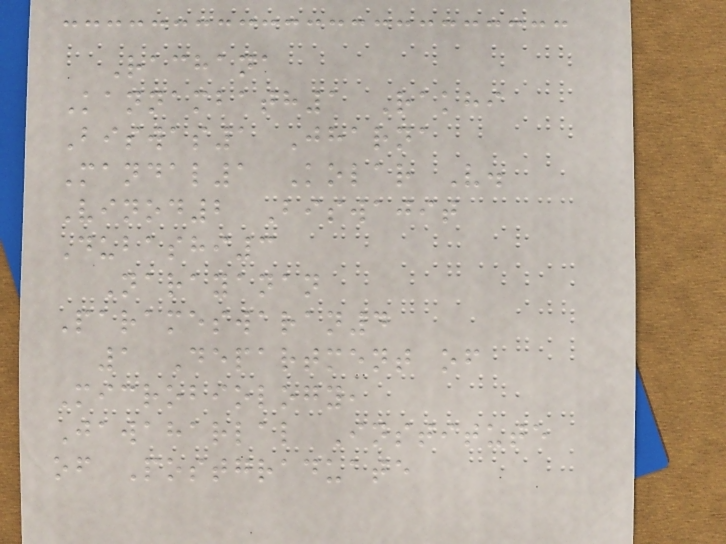Rachana
Kannambath1 Rakhi
Biswas1 Jharna
Mandal1 Kolar V.
Vinod2 Biswajit
Dubashi3
Narayanan
Parameswaran4
1 Department of
Microbiology,
Jawaharlal Institute
of Postgraduate
